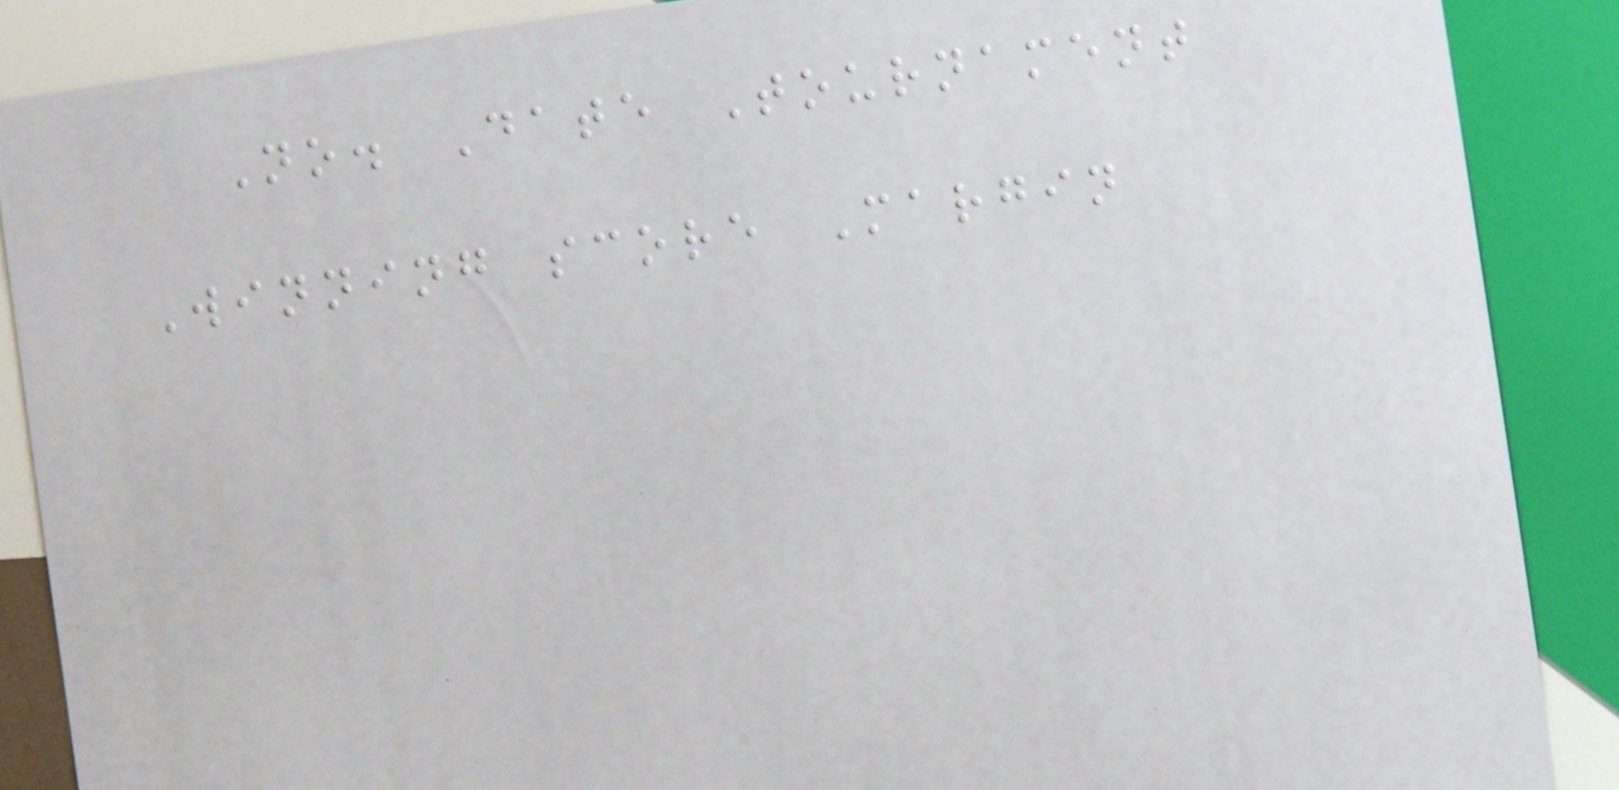No. Date Tournament
Winning score Margin
